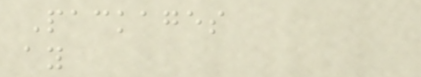Packages
ay
